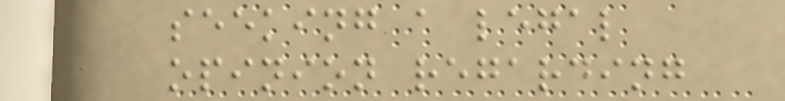seeking a legal
opinion regarding
